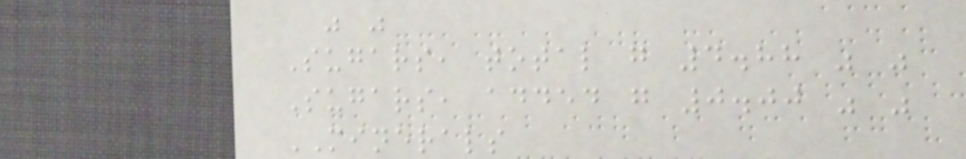" "
Sugars, total g 4.88 " "
Sugars, added g 0.00 " "
MINERALS
